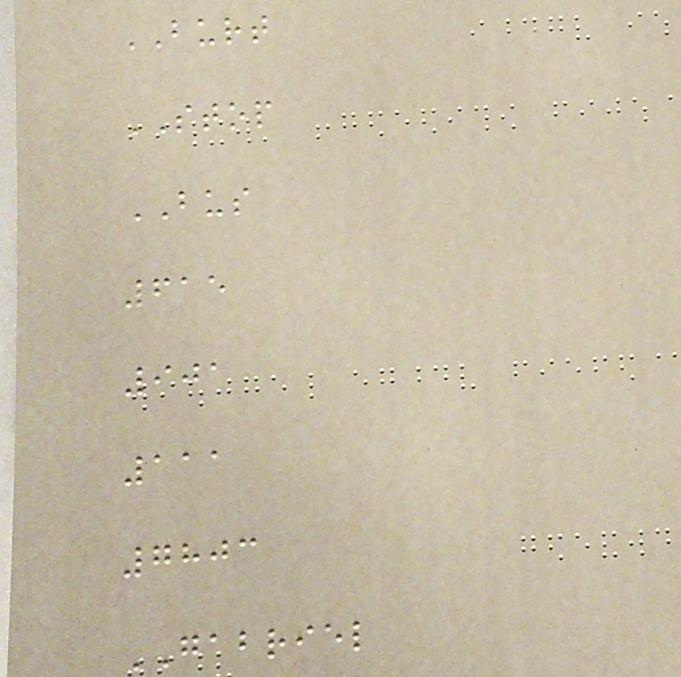BURT
STOP
BUS
615
901
111
7803
GABRIEL
